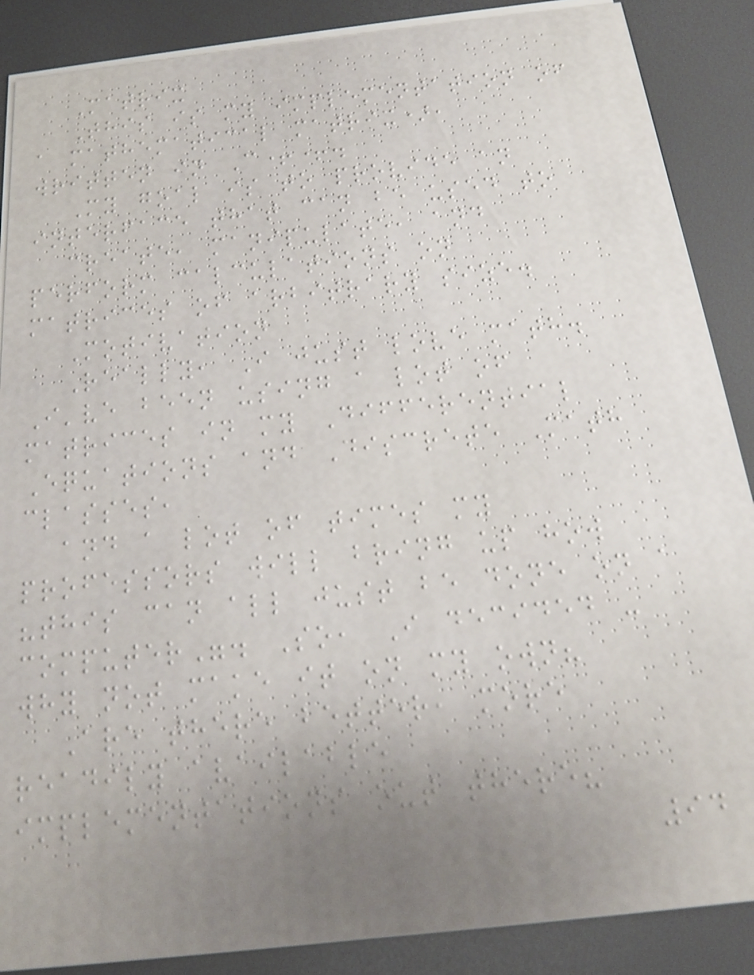Matrix
This is my implementation of
a mathematical matrix),
written in C++.
My goal is to provide an
interface that can be used to
create, manipulate, and
perform calculations on
matrices of arbitrary size.
Motivation
Really, I just love math.
I've been using a lot of
matrices in my Differential
Equations and Discrete Math
classes,
and a lot of times my
professors will bring up how
"this can all just be done on a
computer". So, I decided -
why not make it on my own?
Are there better, more
readily available
implementations out there?
94
